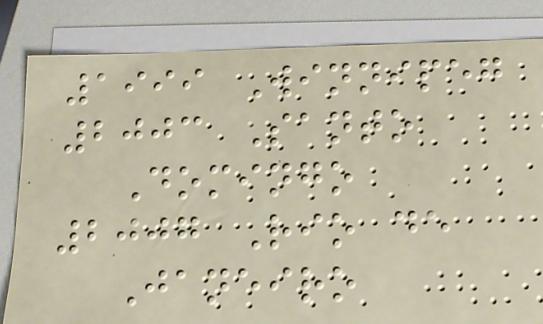1999 Winnipeg
2003 Santo
Domingo
2007 Rio de
Janeiro
